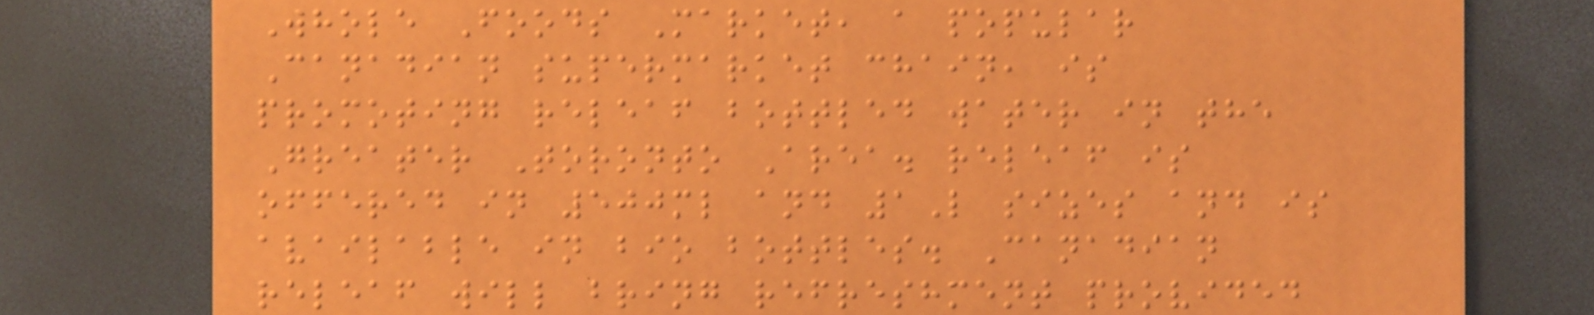Whole Foods Market, a popular
Canadian supermarket chain, is
promoting releaf bottled water in the
Greater Toronto Area. releaf is
offered in 500ml and 1L sizes and is
available in bio bottles. Canadian
releaf will bring refreshment provided
